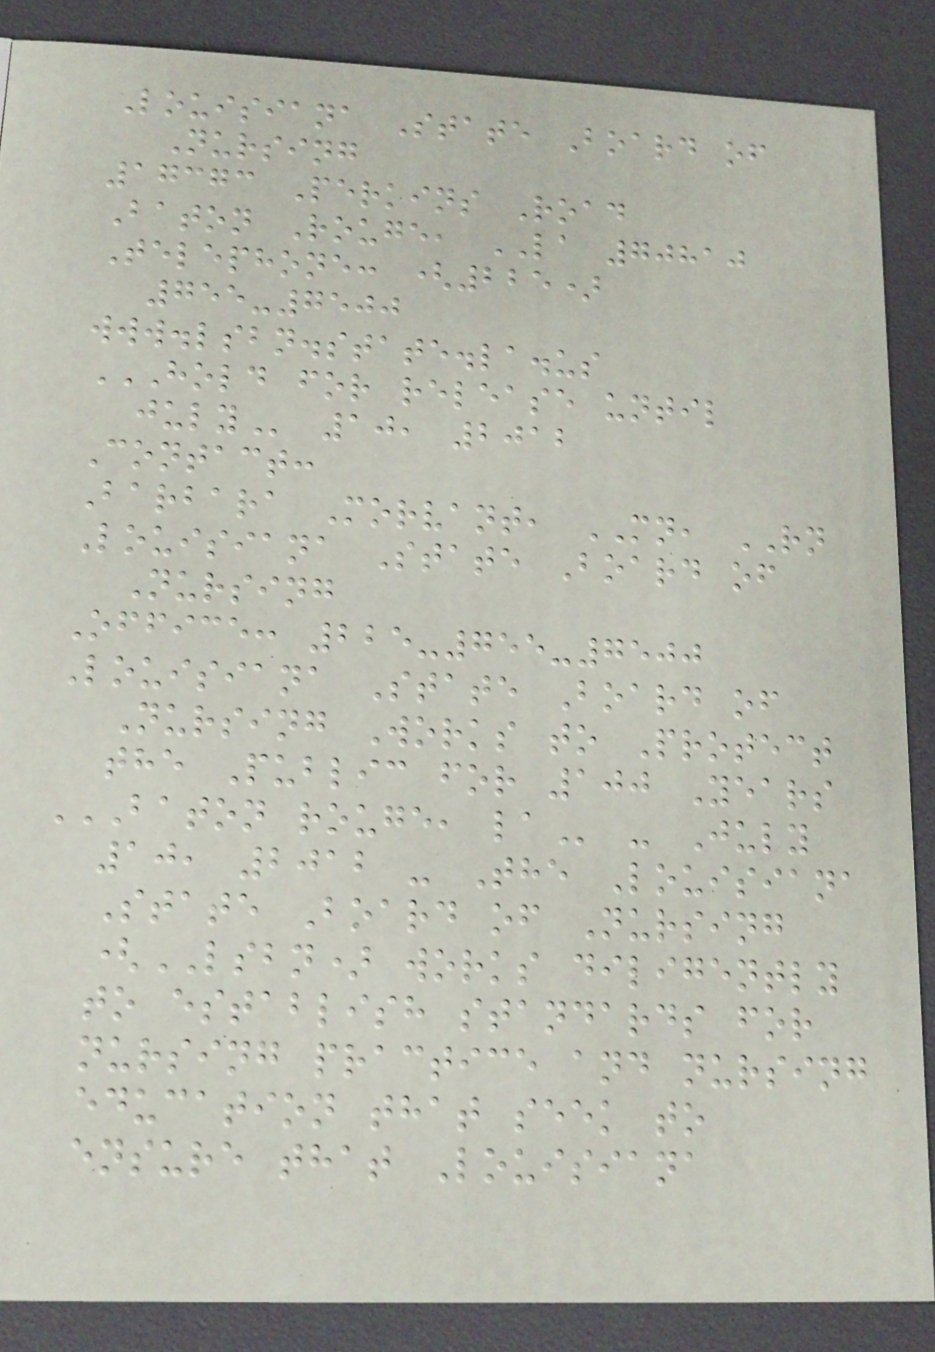Louisiana State Board of
Nursing
17373 Perkins Road
Baton Rouge, LA 70810
Telephone: (225)
755-7500
www.lsbn.state.la.us
HOLD FOR RELEASE UNTIL
JULY 10, 2012
Contact:
Barbara Morvant, MN, RN
Louisiana State Board of
Nursing
Office: 225-755-7500
Louisiana State Board of
Nursing Works to Protect
the Public for 100 Years
BATON ROUGE, LA - July
10, 2012 - The Louisiana
State Board of Nursing
(LSBN) works diligently
to establish standards for
nursing practice and nursing
education that seek to
ensure that Louisiana
